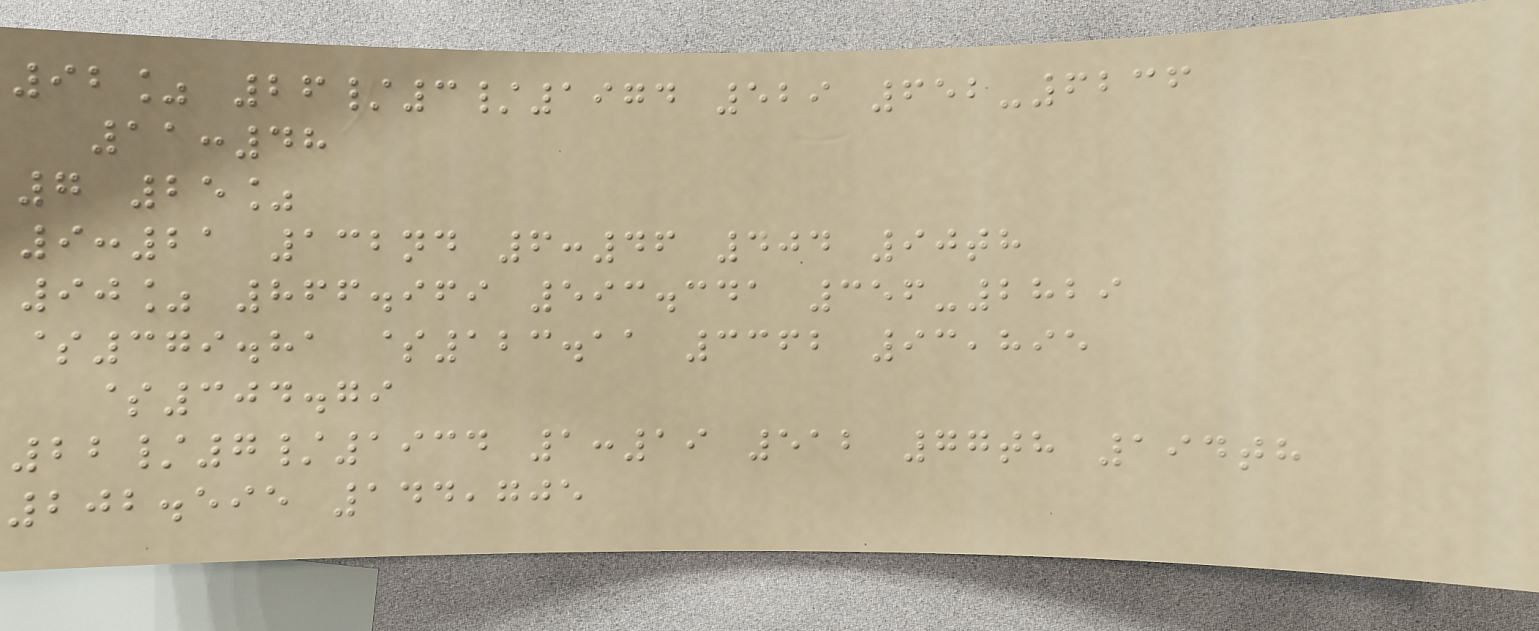92% 26/3/1974 529 652-6236
11:48
7 25%
9:21 132nd 6:46 404 90th
90% 866.969 593.341 356-2829
$379.81 $123.11 3362 93,895
$304.79
22/7/1934 1:19 512 77th 194th
202.595 144,705
